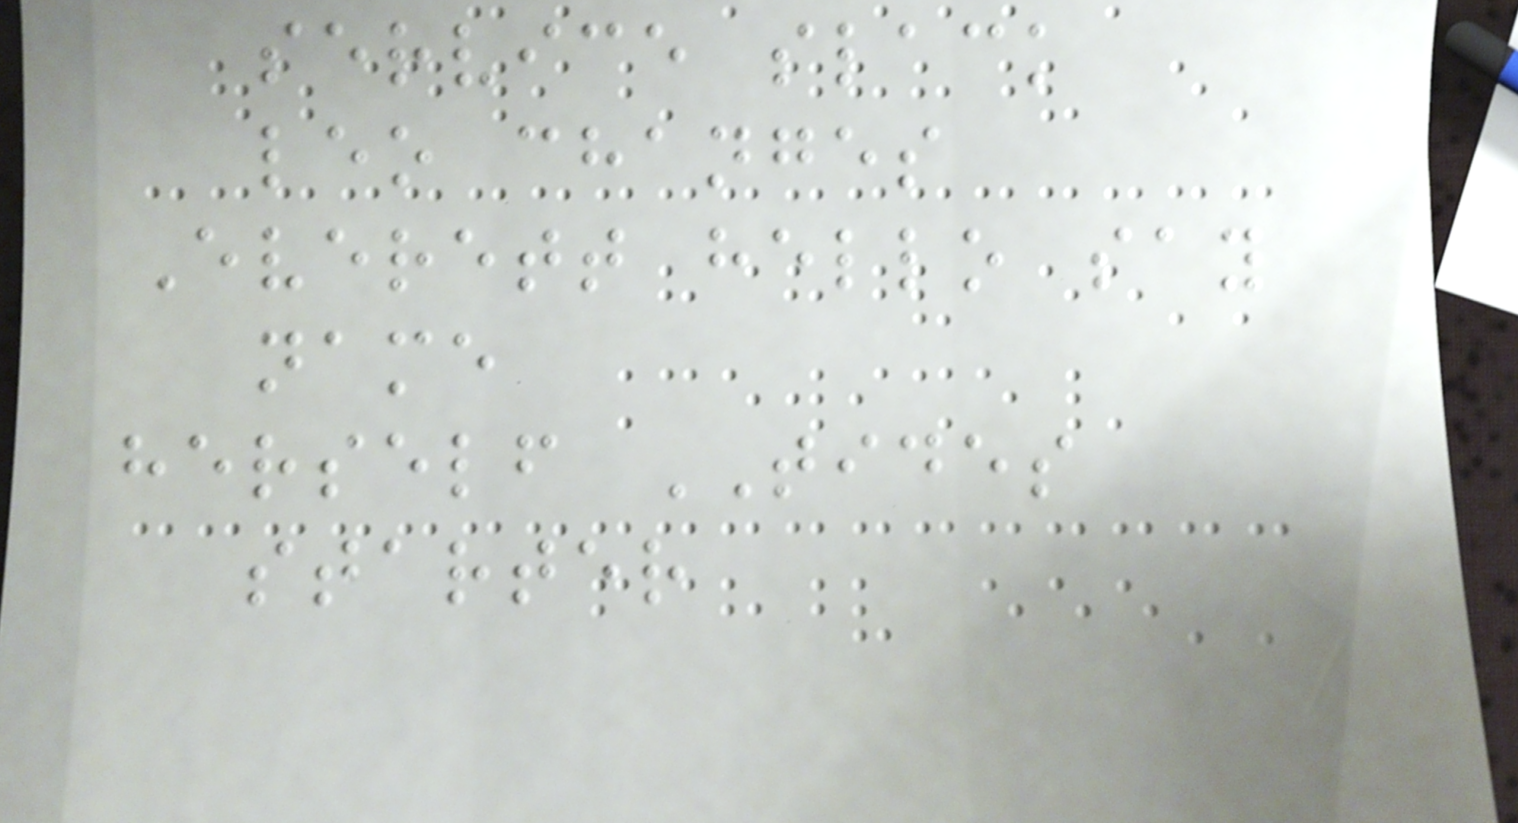service slack
leo changes
Everett hello say
name
herself TIDES
starter
